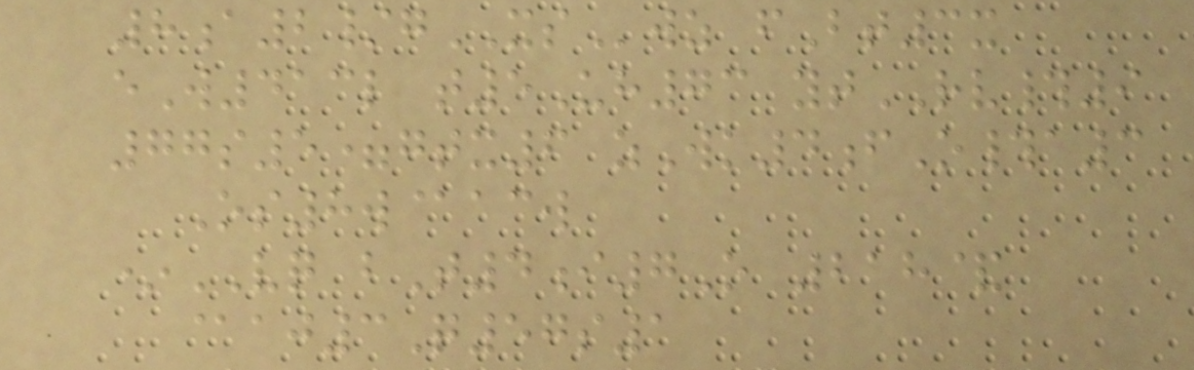8a2/gXSwz fBt3x
eW413l t5Uh73 ytRV#9
77s5=gtx6 zWk4fO#a3
Os8w@acw
*VQ bT4i7O 218&
@aj3Q57s1
